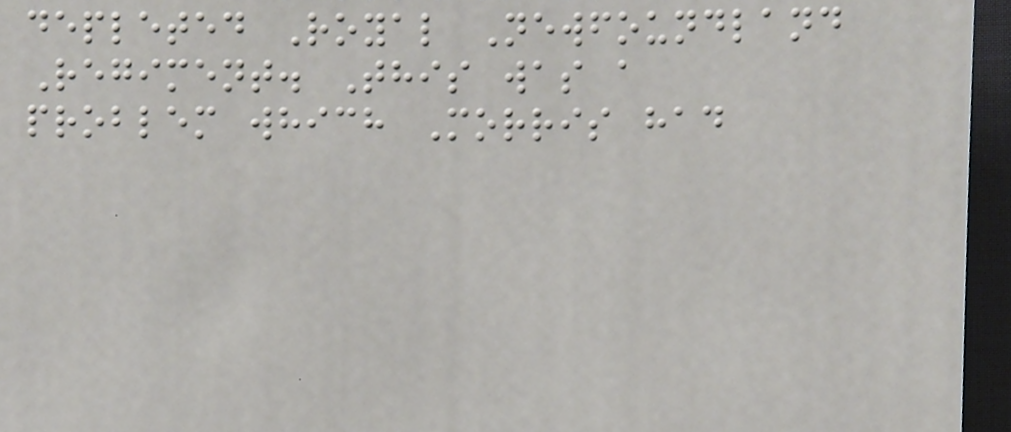depleted Royal Newfoundland
Regiment. This was a
problem which Morris had
